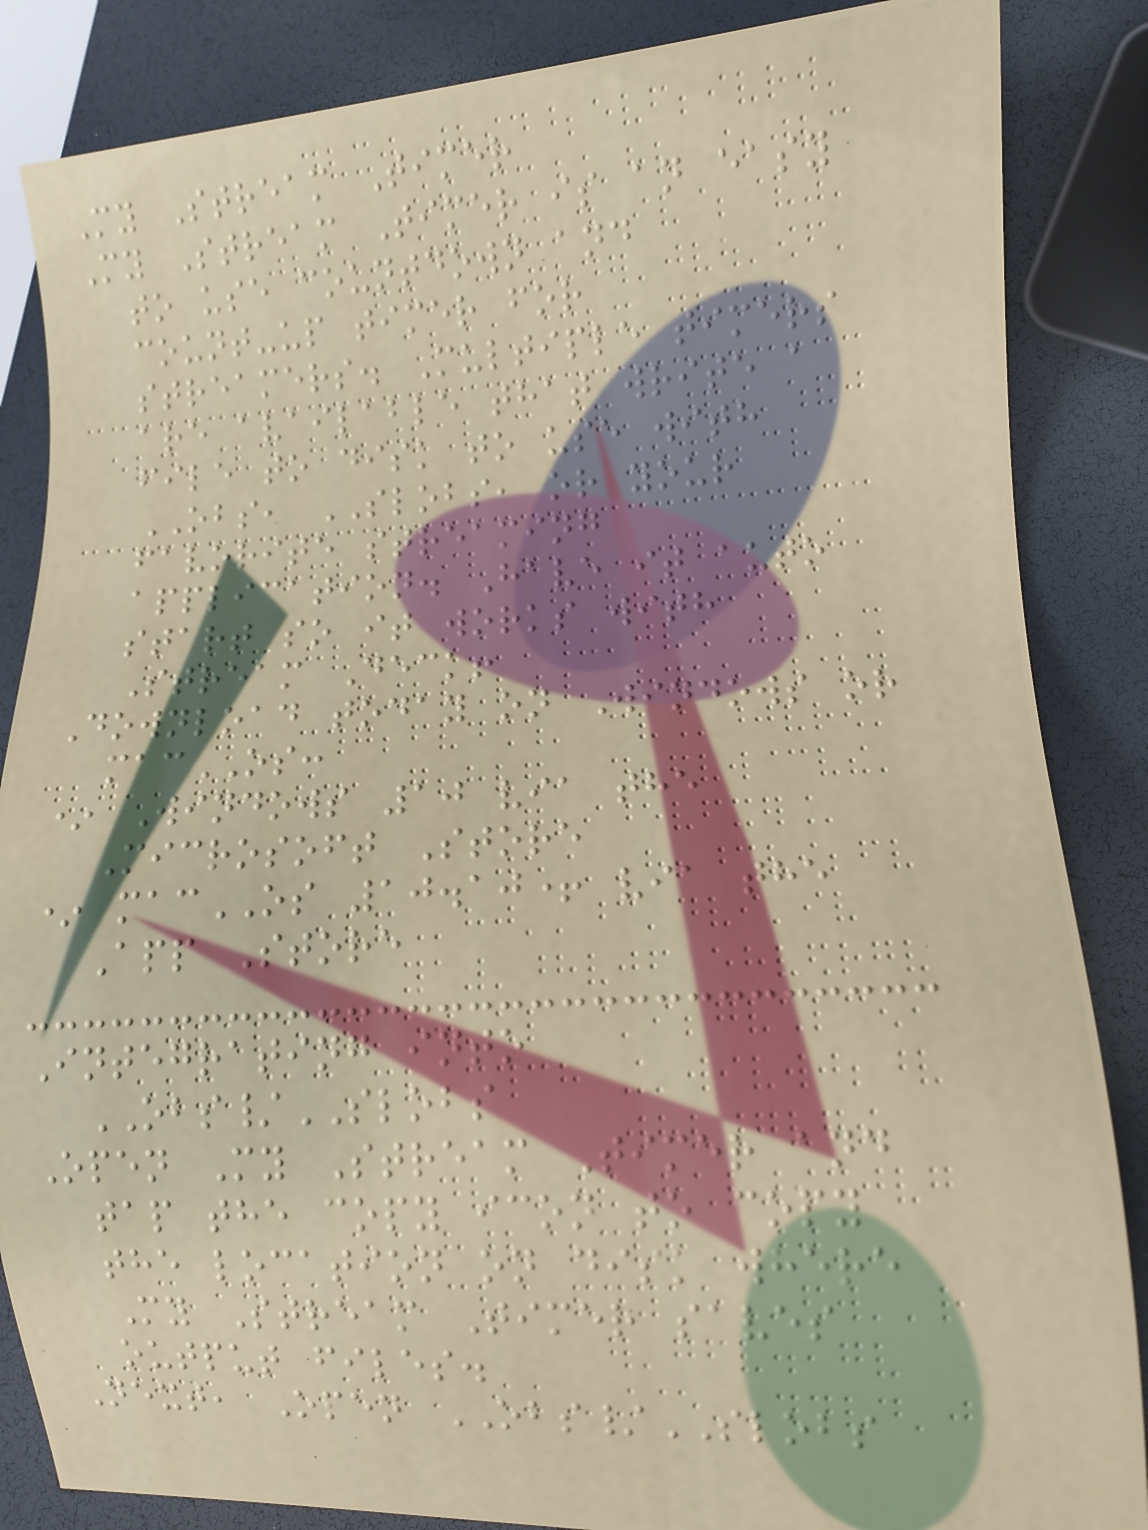My Stream Timer
My Stream Timer is an easy
to use countdown and
count-up timer for
streamers. Multiple timers
are available that write a
file to disk to use with
OBS, SLOBS, or your
favorite streaming
application. Have it auto
start so it works with
Stream Deck!
Download today on Windows or
macOS:
* Windows 10 via the
Microsoft Store
* macOS 10.10+ via the
App Store
Integrating into
OBS/SLOBS
Open My Stream Timer and
tap the copy icon to copy
the location on disk where
My Stream Timer saves
output files.
Next, Open OBS/SLOBS
